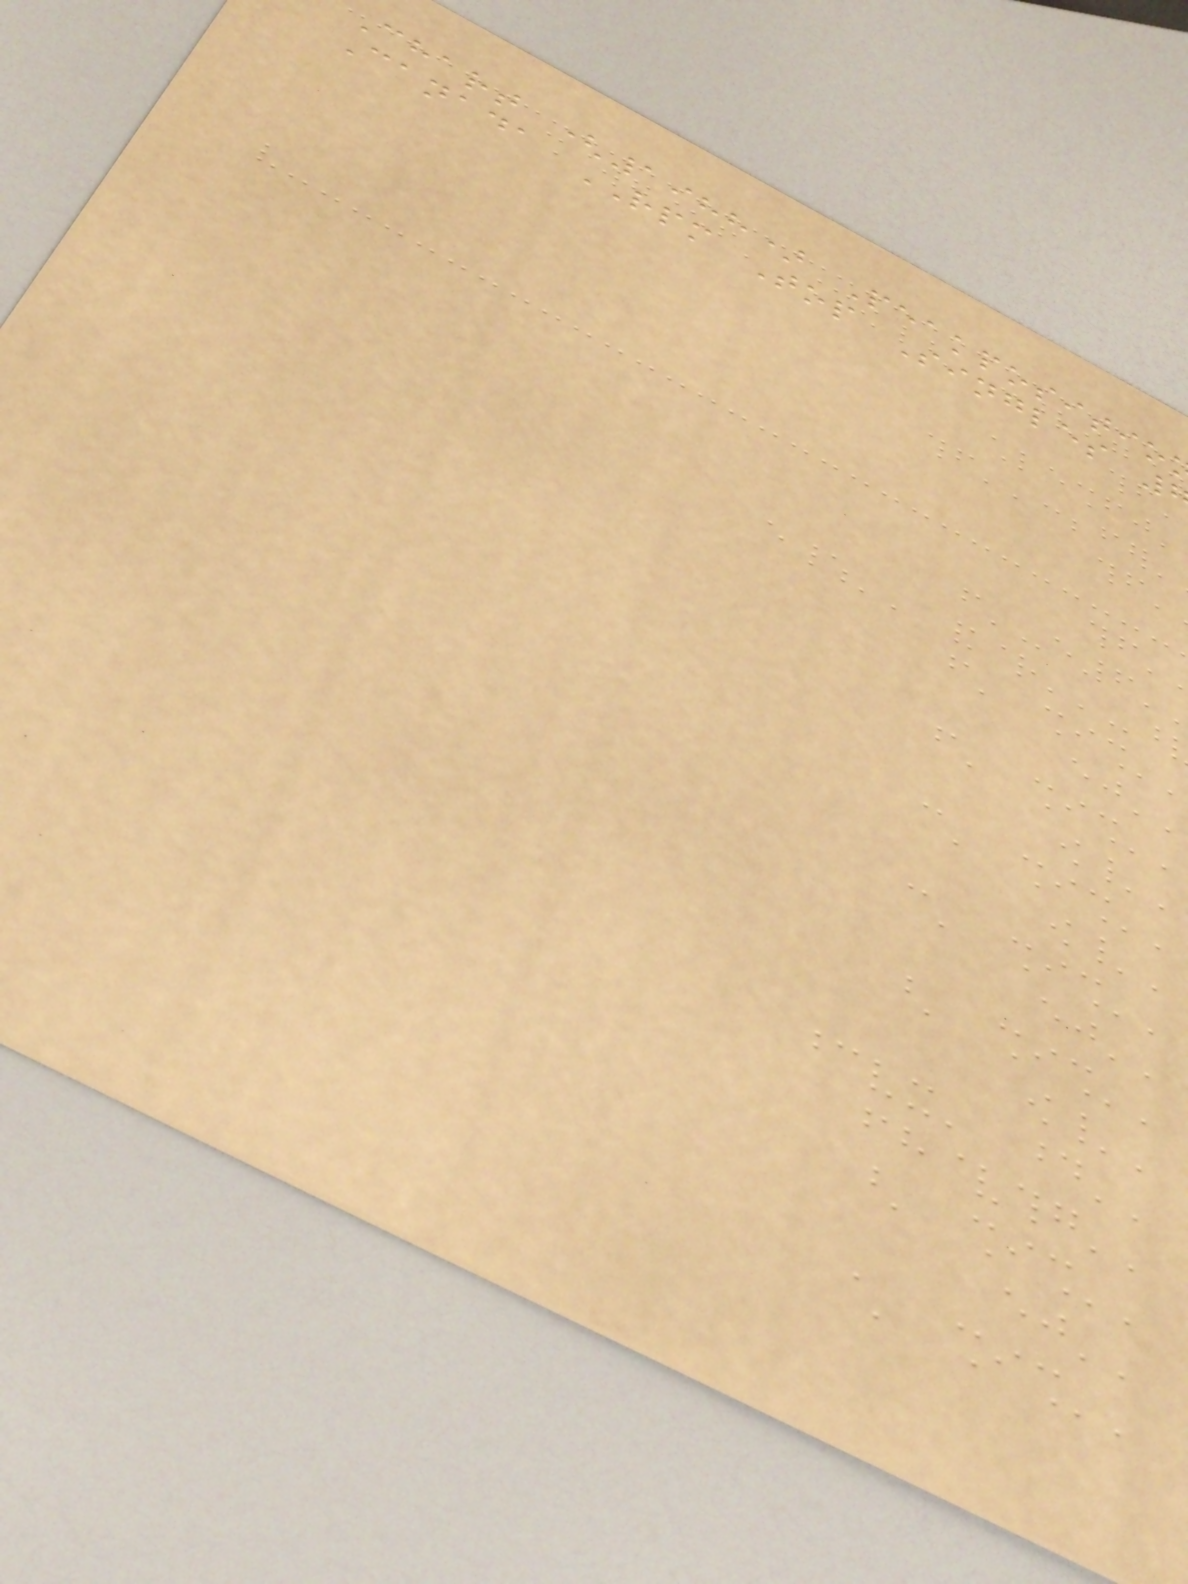Chart (1988) Peakpositio
Canada RPM Top Singles
